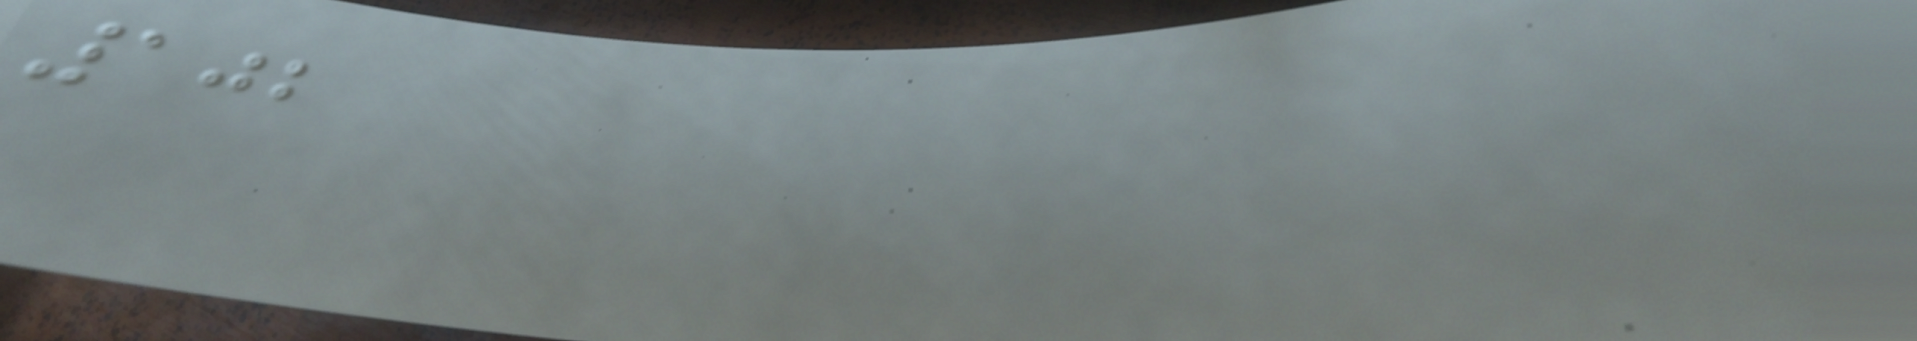102
